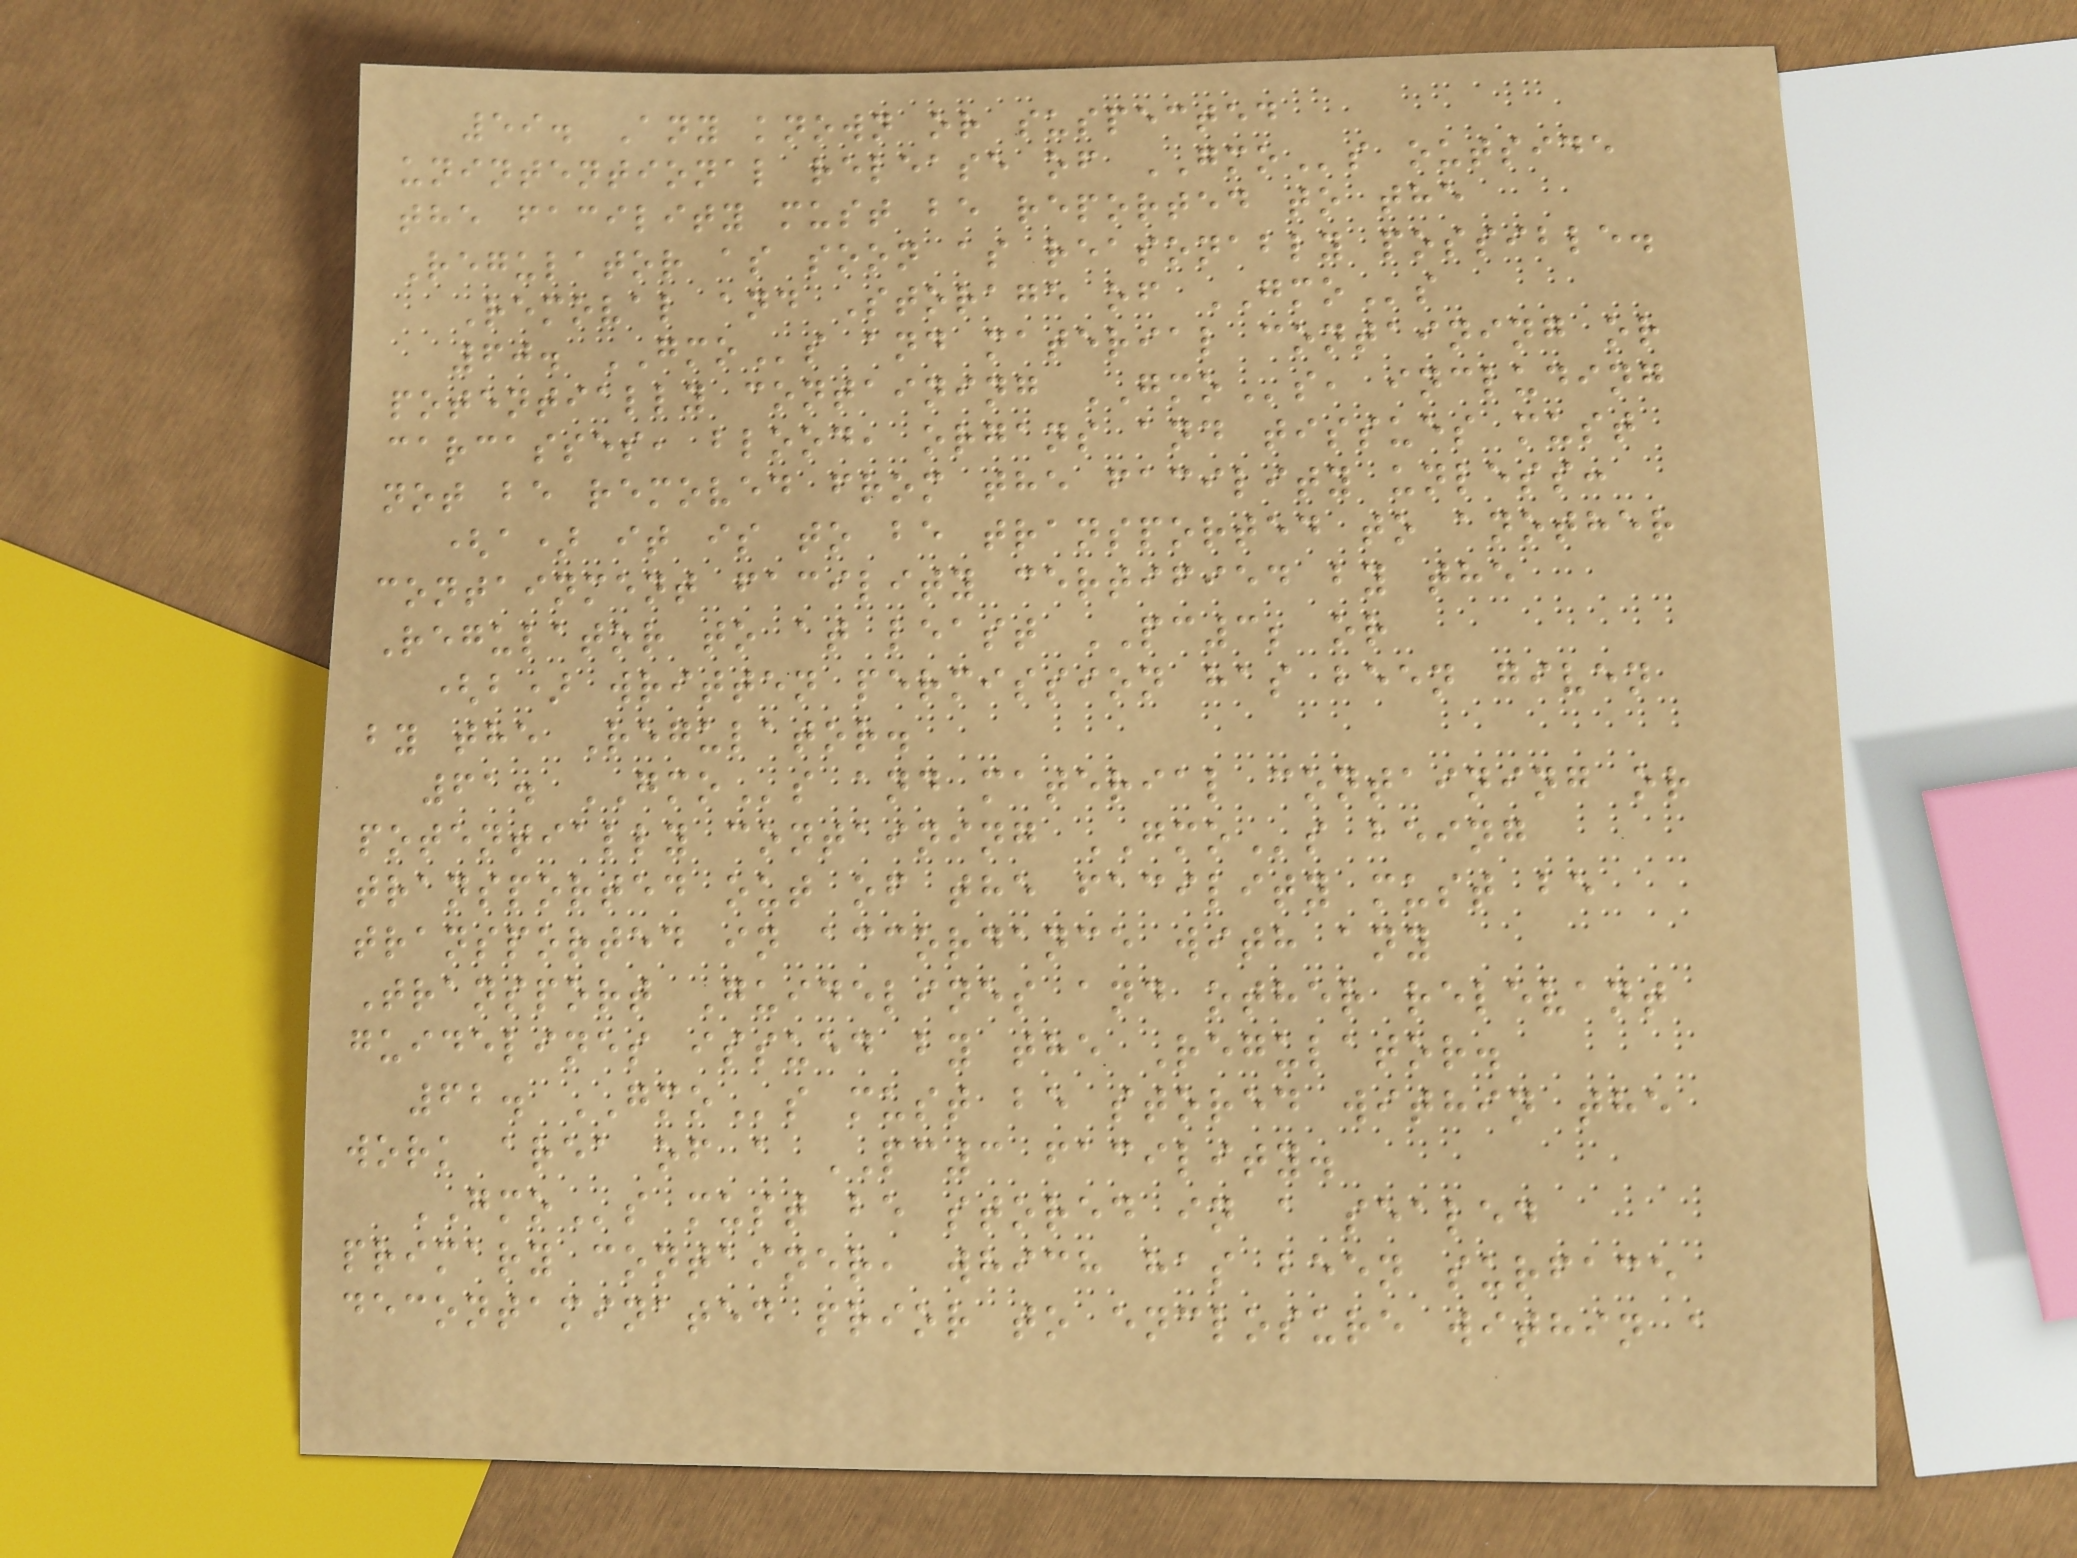59. Any known or suspected
unintentional release of GMOs outside
the facility must be reported to the
Regulator as soon as reasonably possible.
Removal and Storage of GMOs
60. GMOs and material containing or
potentially containing GMOs, including
carcasses, blood, organs and tissues must
not be removed from the facility unless:
(a) it is to be transported to another
containment facility certified by the
Regulator to at least PC3; or
(b) written permission has been given
by the Regulator.
61. GMOs and material containing or
potentially containing GMOs being
transported out of the facility must be
transported in accordance with any
Transport Guidelines and other relevant
guidelines issued by the Regulator.
62. GMOs must be stored within the
work area of a PC3 facility.
GMOs must be stored in a sealed
primary container, which has been surface
decontaminated prior to enclosure within a
